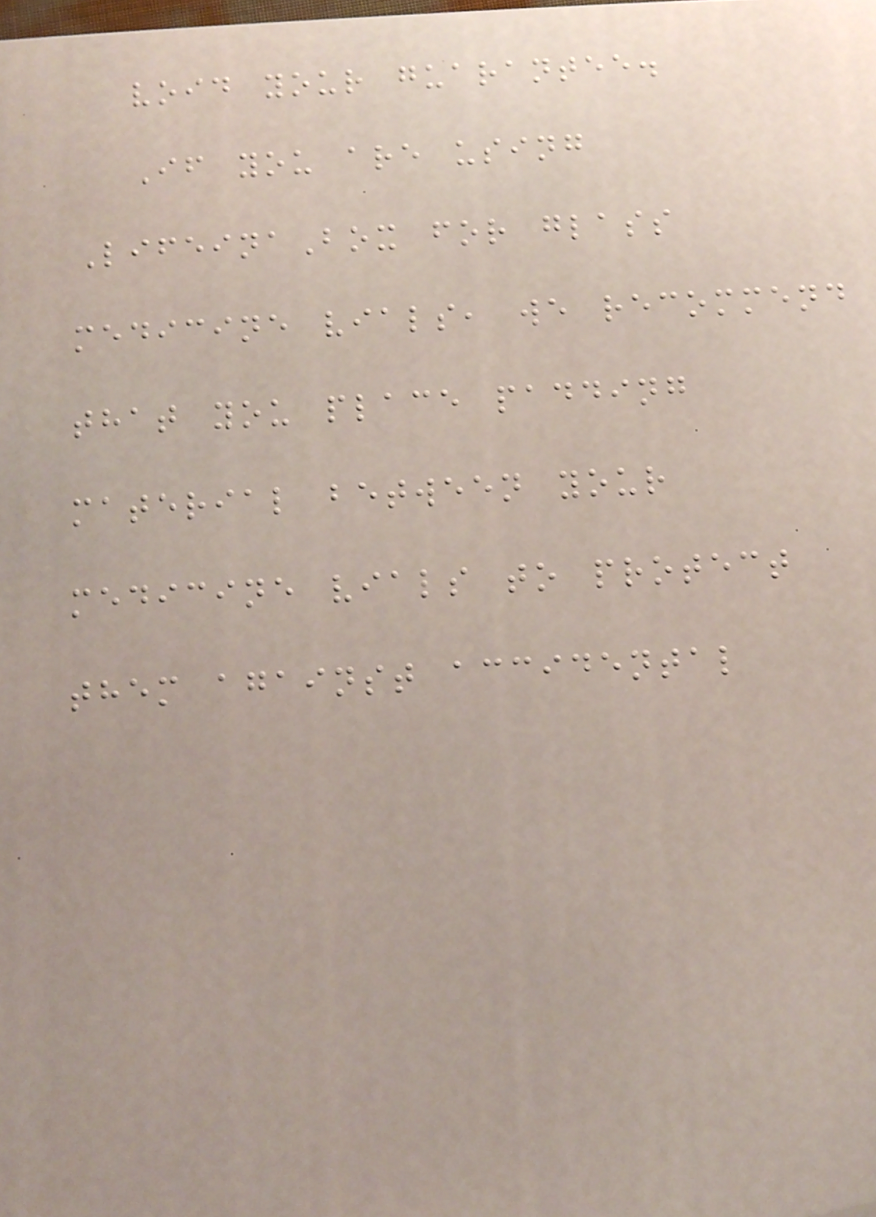void your guarantee.
If you are using
LifeinaBox for glass
medicine vials, we recommend
that you place padding
material between your
medicine vials to protect
them against accidental
